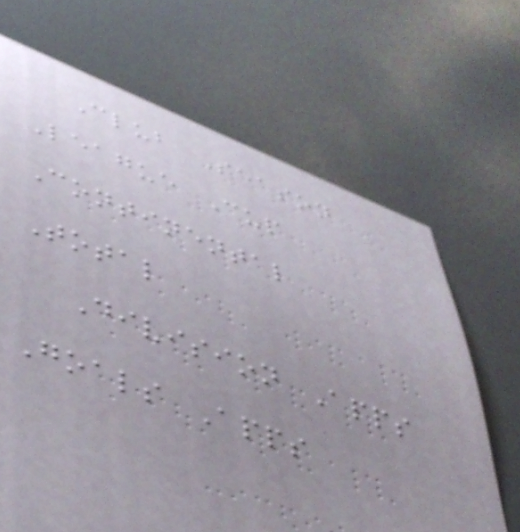Club Season
League Cup
Continental
Total
Division Apps
Goals Apps
